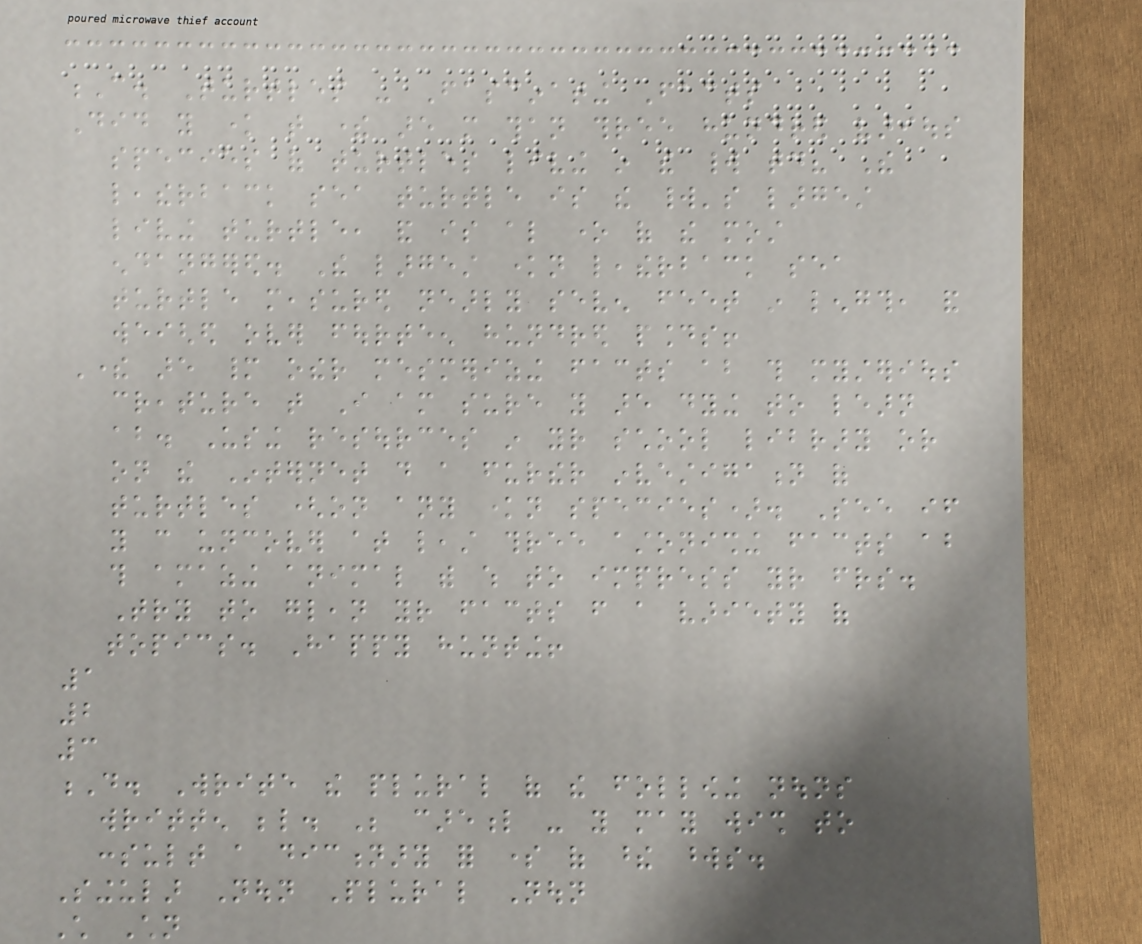C. Turtles - Fascinating Facts
Did you know that there are more than three hundred various
species of turtles living in the world today? The
leatherback sea turtle is the world's largest
living turtle, and is also one of the most
endangered. The largest known leatherback sea
turtle measured nearly seven feet in length, and
weighed over fourteen hundred pounds!
There are many other mesmerizing facts about this mysterious
creature that I am sure you are dying to learn
about. Using resources in your school library or
on the Internet do a further investigation of
turtles (on any known species). See if
you can uncover at least three astonishing facts about
this amazing animal with which to impress your friends.
Try to glean your facts from a variety of
topics. Happy hunting!
1
2
3
D. Write the plural of the following nouns
written below. Be careful - you may wish to
consult a dictionary for some of these words.
Singular Noun Plural Noun
Child Children
